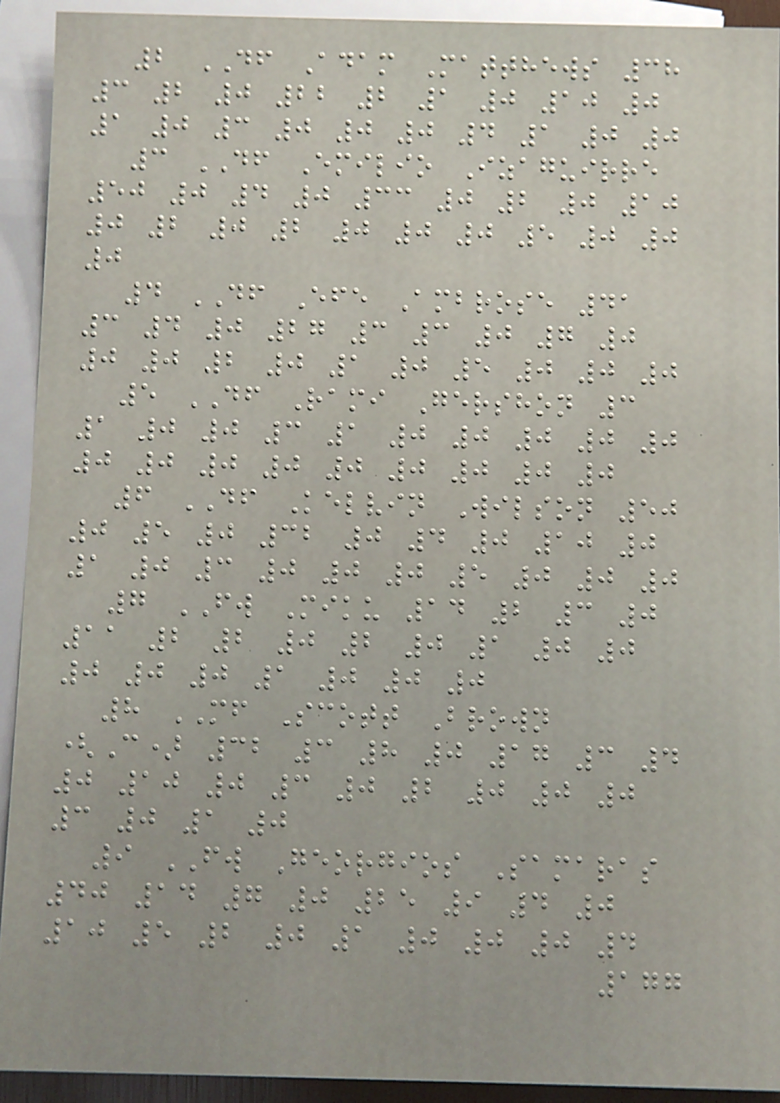2 DF Adam Matthews 38
3 2 0 22 2 1 0 10 0
1 0 3 0 0 0 4 1 0 0
3 DF Emilio Izaguirre
50 0 4 0 33 0 2 0 10
0 2 0 2 0 0 0 5 0 0
0
4 DF Efe Ambrose 41
3 4 0 27 3 3 0 7 0
0 0 2 0 1 0 5 0 0 0
5 DF Rami Gershon 3
1 0 0 3 1 0 0 0 0 0
0 0 0 0 0 0 0 0 0
6 DF Kelvin Wilson 50
0 5 0 32 0 4 0 10 0
1 0 3 0 0 0 5 0 0 0
7 FW Miku 14 2 3 0
11 2 2 0 2 0 1 0 0
0 0 0 1 0 0 0
8 MF Scott Brown
(C) 32 3 8 0 17 3 4
0 10 0 3 0 2 0 0 0
3 0 1 0
9 FW Georgios Samaras
40 14 7 0 25 9 4 0
10 5 2 0 1 0 0 0 4
177
